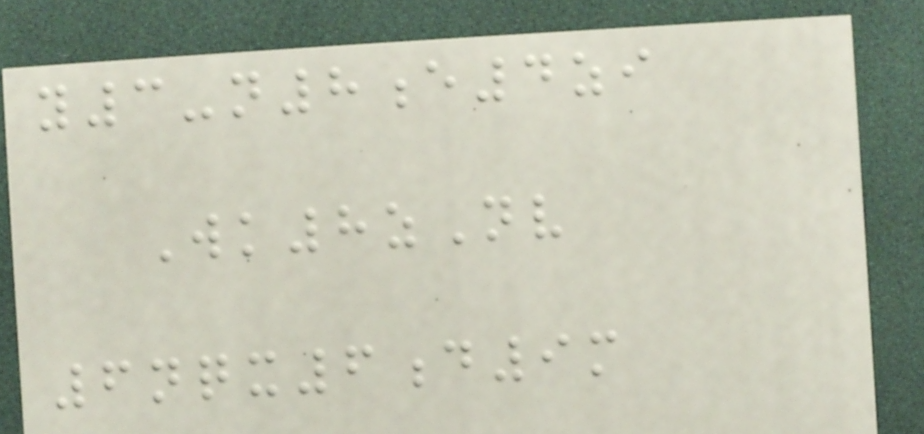y3-n8e4zi
Wk8zNv
6nqx6d9m
